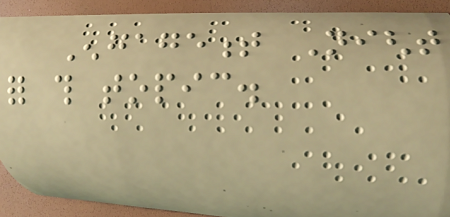Engagement Night
for this topic.
